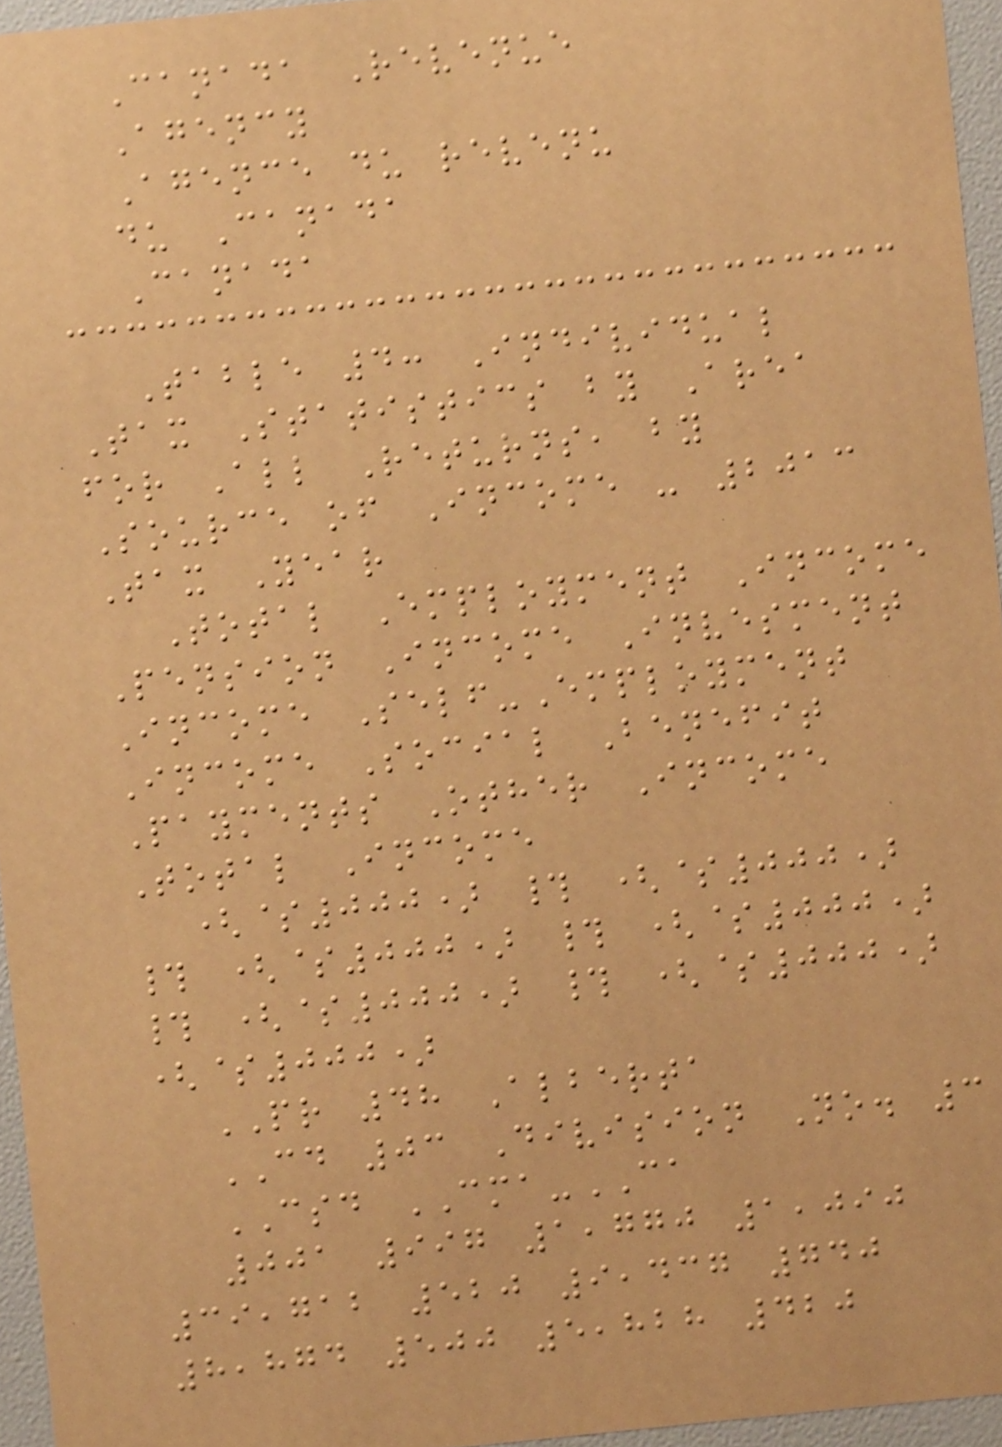Canada Revenue
Agency
Agence du revenu
du Canada
Canada
Table 4: Individual
Tax Statistics by Area
for All Returns, by
Source of Income - 2013
Tax Year
Total Employment Income
Pension Income Invesment
Income Self-Employment
Income Social Benefit
Payments Other Income
Total Income
($000) # ($000)
# ($000) # ($000)
# ($000) # ($000)
($000)
PR 48 Alberta
CD 03 Division No. 3
CSD CMA-CA
001 997 1,770 1,090
39,712 520 9,437 740
8,874 500 5,828 420
